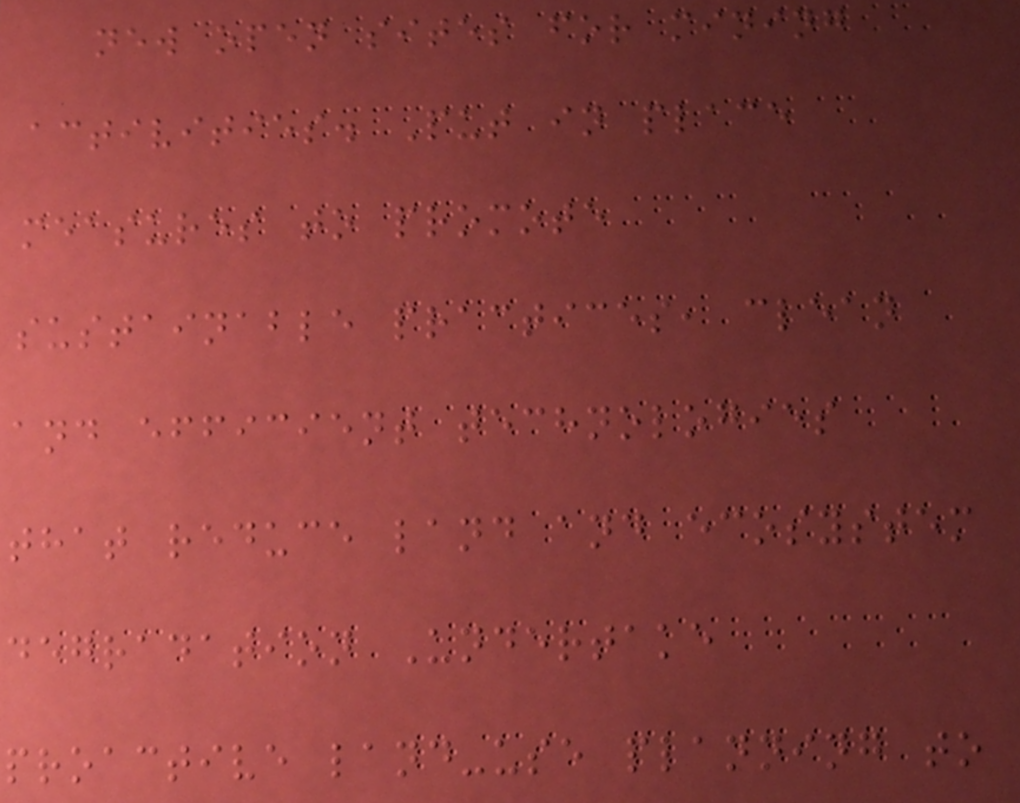new open sites for mining
activities. Put in place
measures to promote
sustainable practices, clean
and efficient technologies
that reduce land and ecosystem
degradation Undertake
proactive land-use planning to
